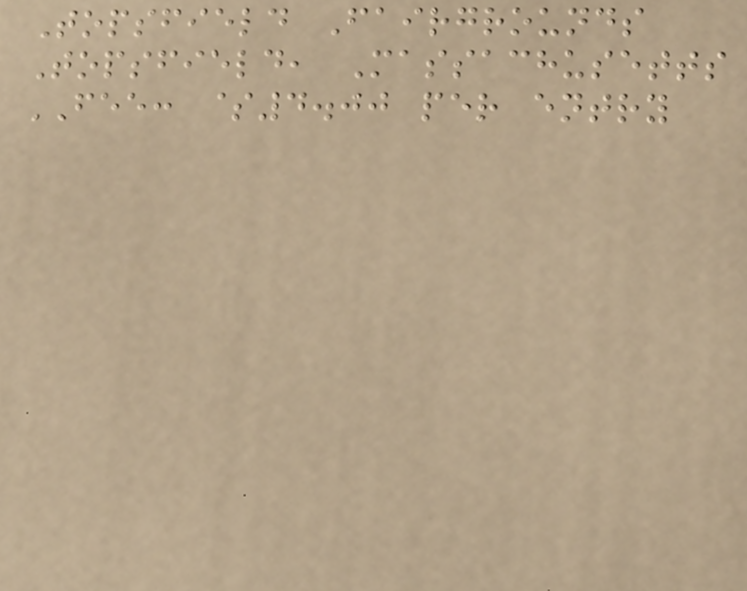Topsfield Fairgrounds
Topsfield, Massachusetts
FEE: $4.00 per entry
